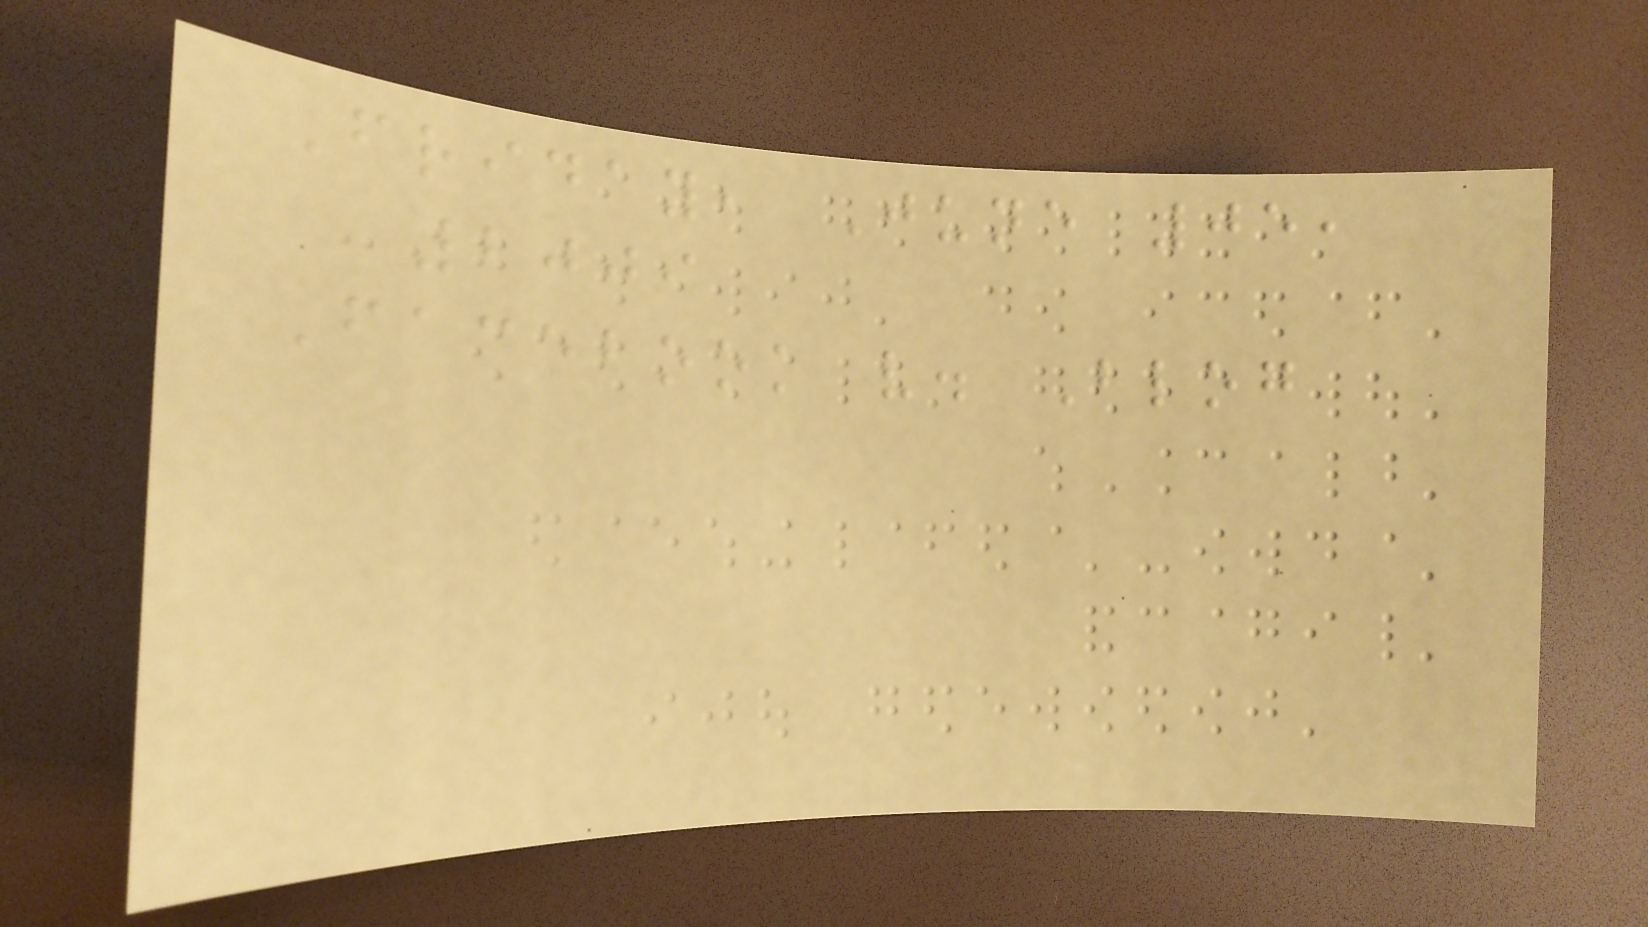Friday, June 05,
2009
Facebook v. Blog
